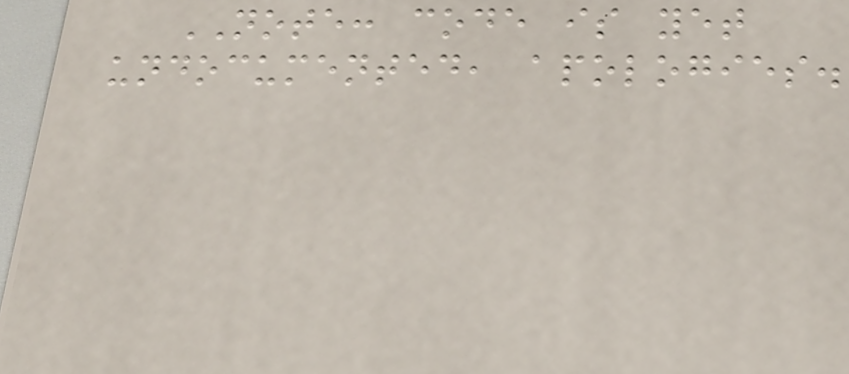NOTE: code is yet
undocumented, apologies.
